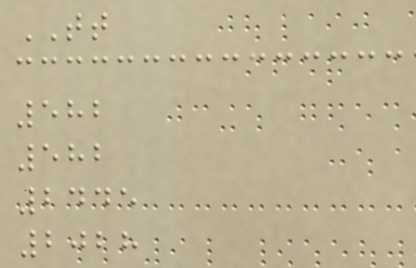TT
582
582
2445
2028
